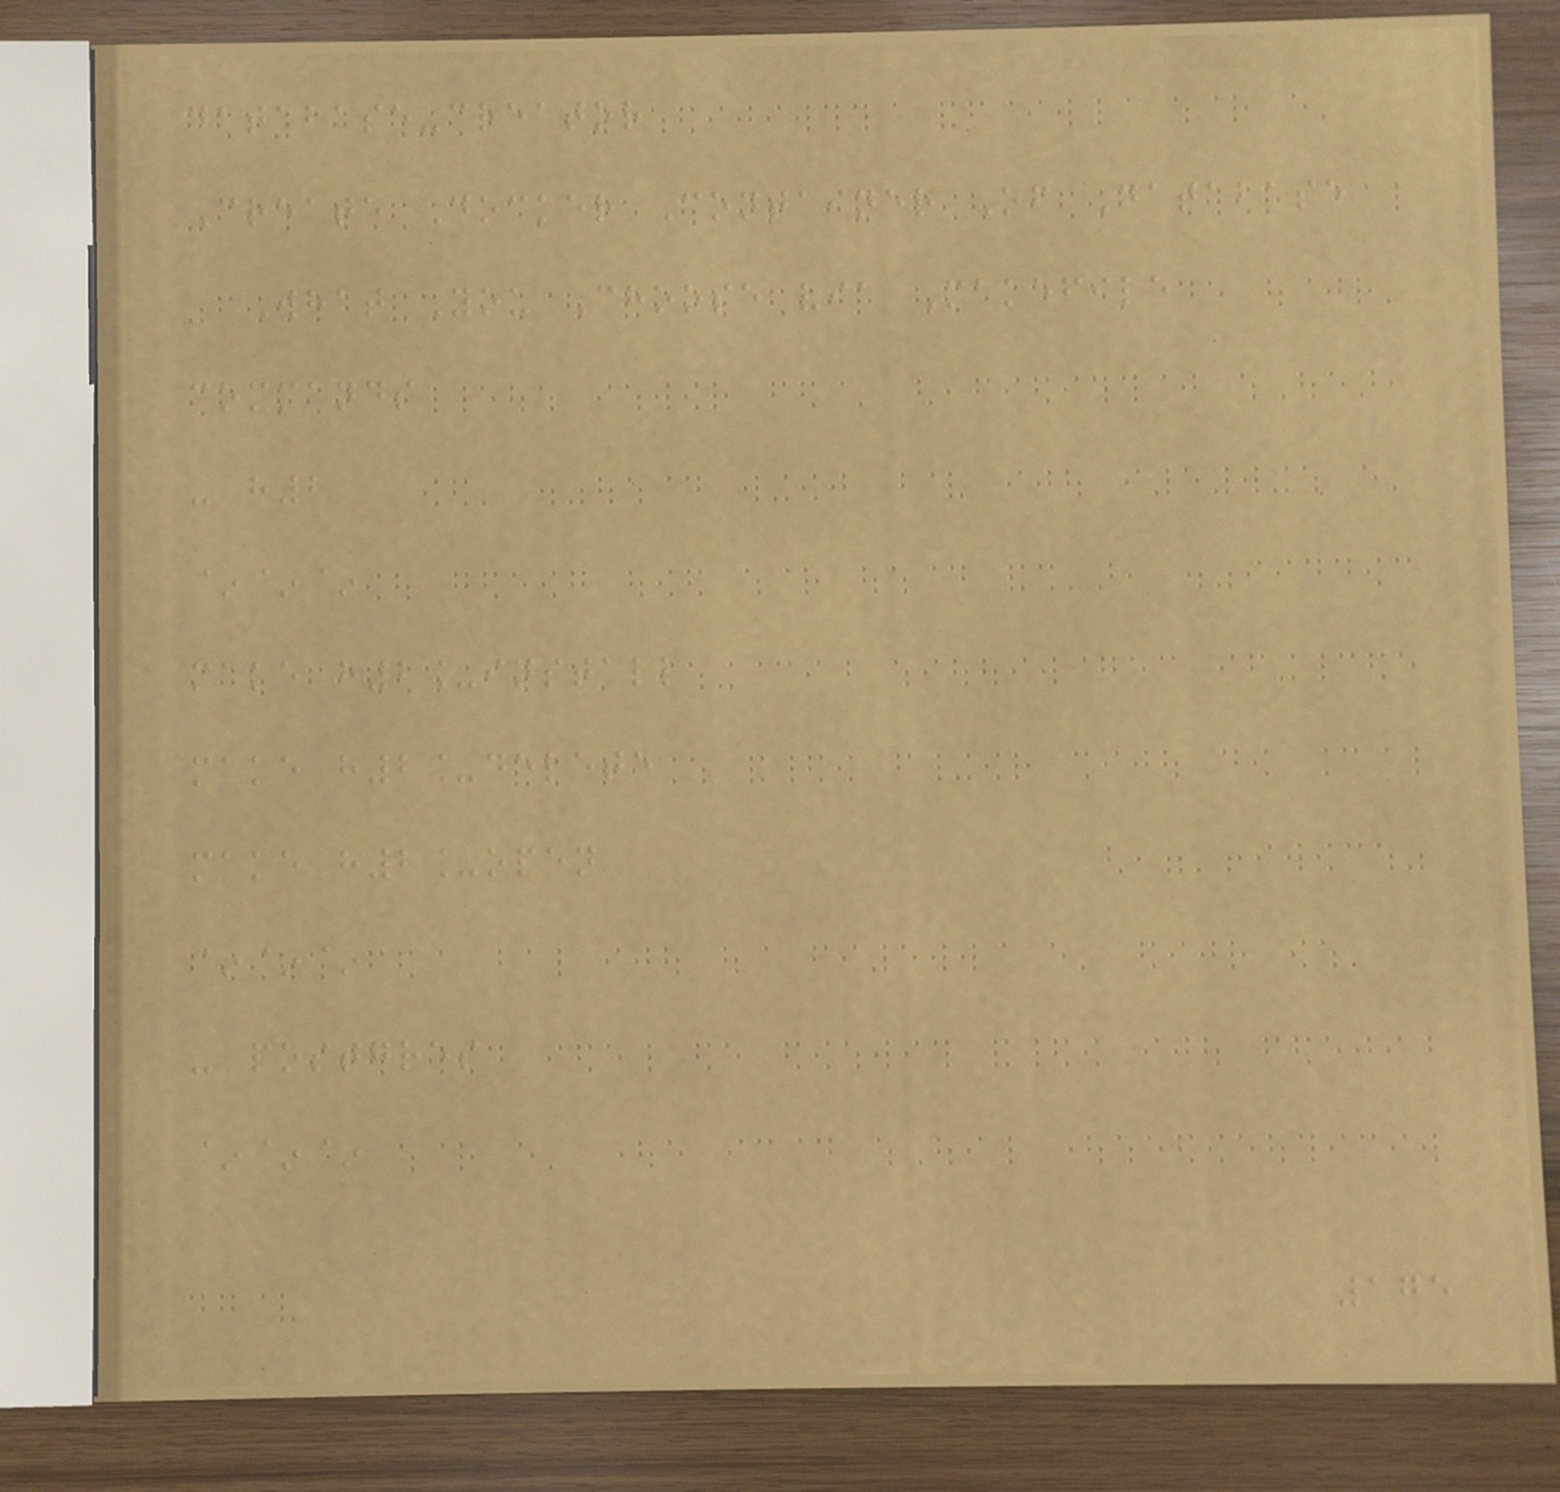database-creator
Create Docker Container Of Database
What You Choose via Makefile
commands
- h2
~~~
make h2_install
make h2_delete
make h2_open
~~~
- postgres
~~~
175
